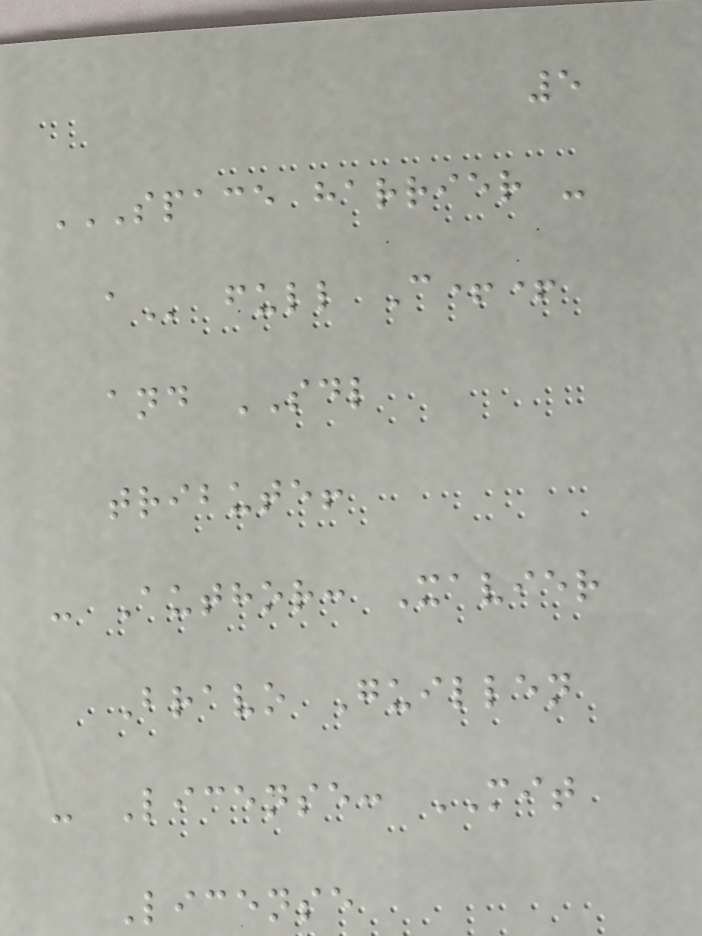5
SPACE HARRIER -
A full C++
and SDL
tribute!
- Author: Xavier
Bravo Guillen
- License: MIT
License
